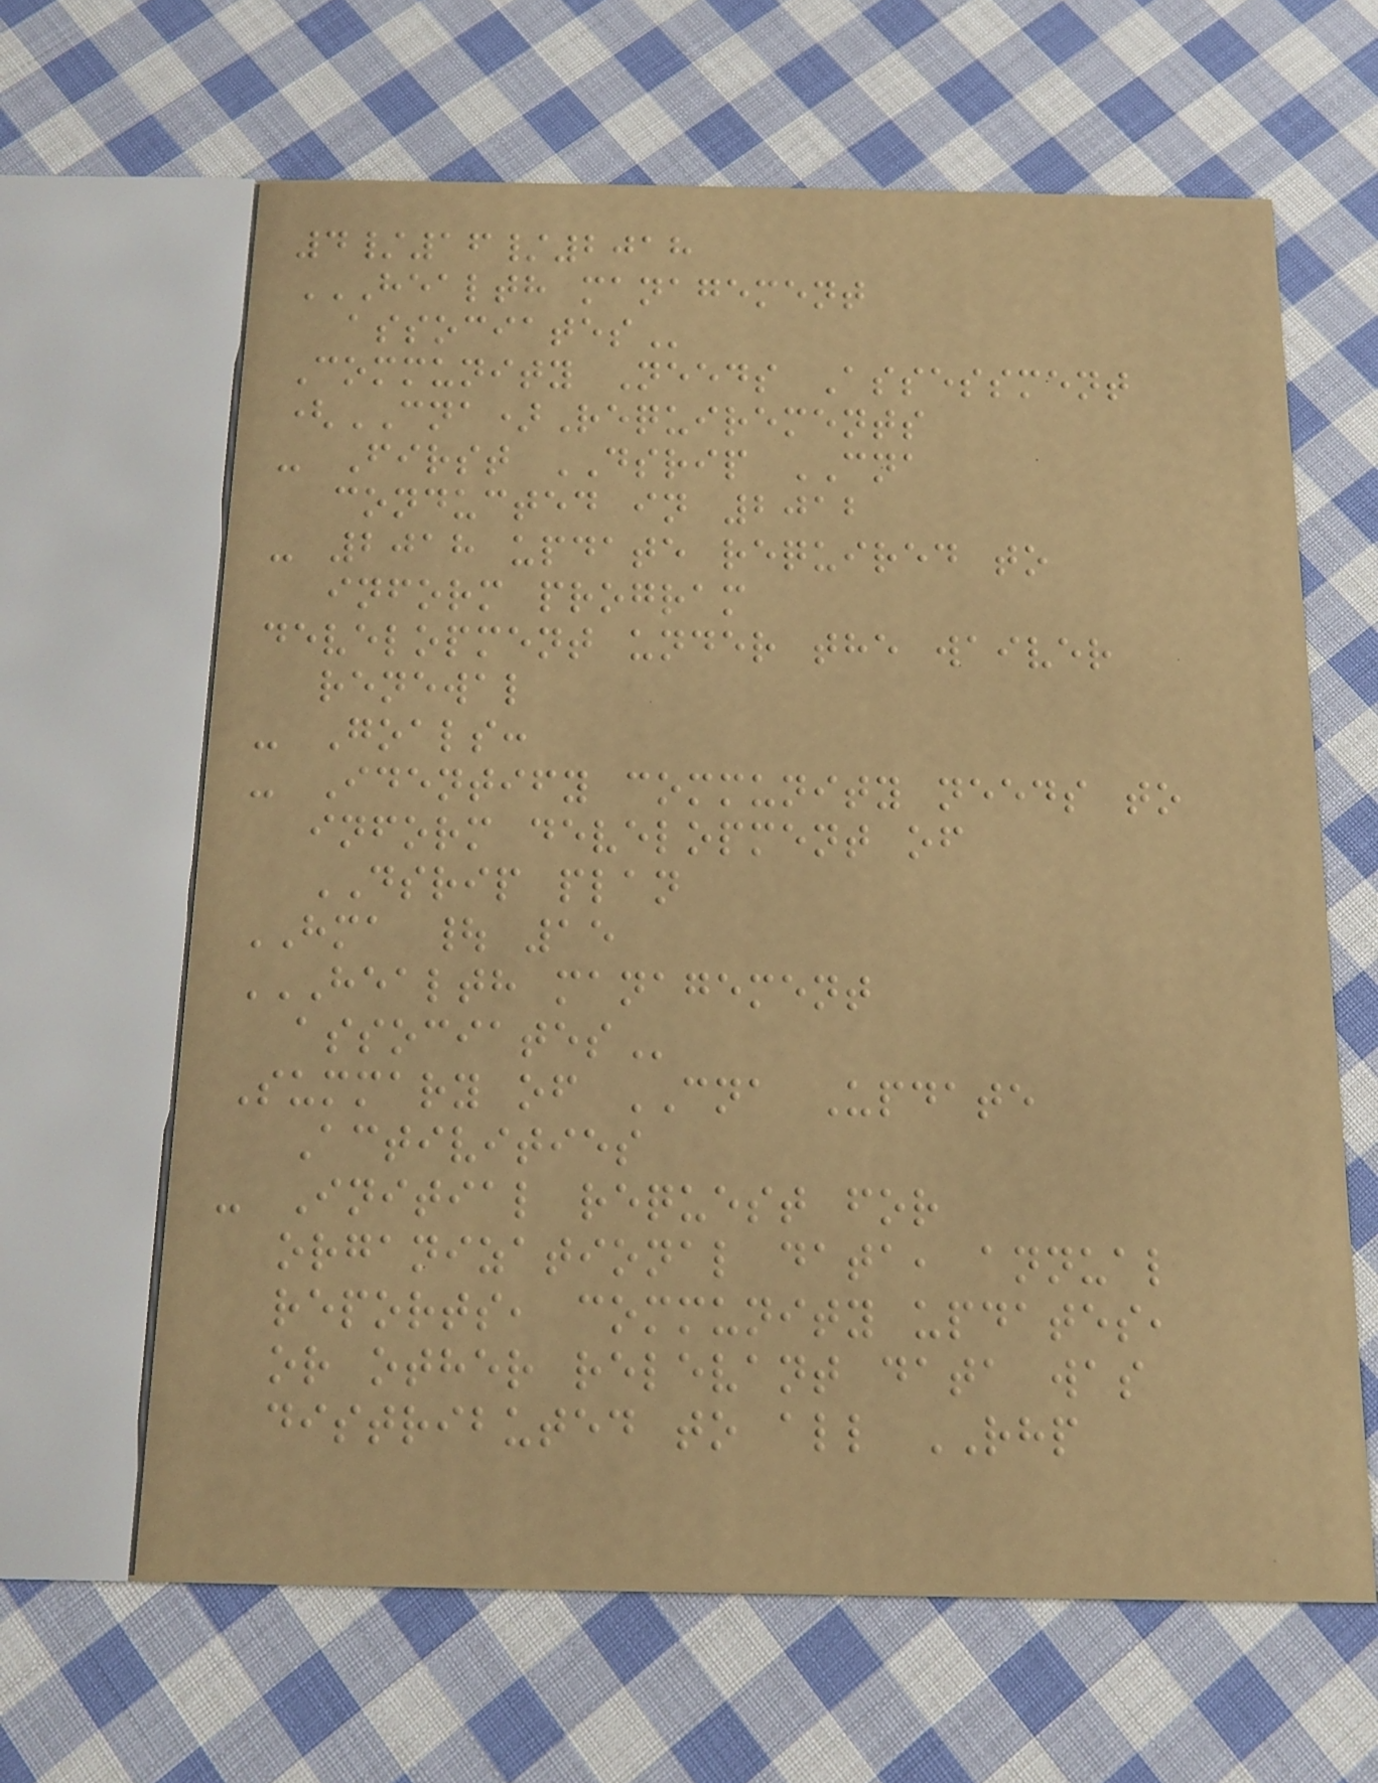4/16/2018
HEALTH MANAGEMENT
ASSOCIATES
Community Needs Assessment
(CNA)Requirements
- First DSRIP CNA
conducted in 2012
- 2018 update required to
inform program
development under the waiver
renewal
- Goals:
- Identify community needs to
inform development of
DSRIP plan
HMA | 15
HEALTH MANAGEMENT
ASSOCIATES
Summary of CNA Update
Activities
- Initial request for
organizational data, annual
reports, community updates,
or other relevant data was
distributed to all RHP
